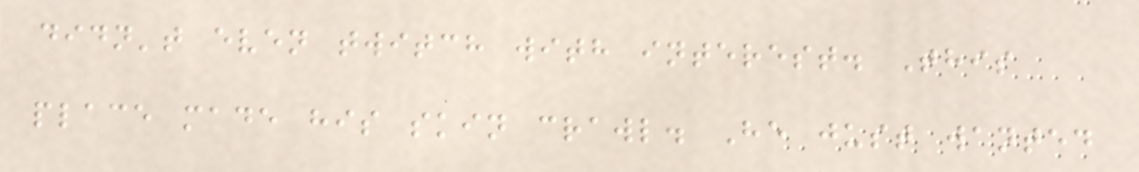didn't even twitch with interest. This
place made his skin crawl. He just wanted
